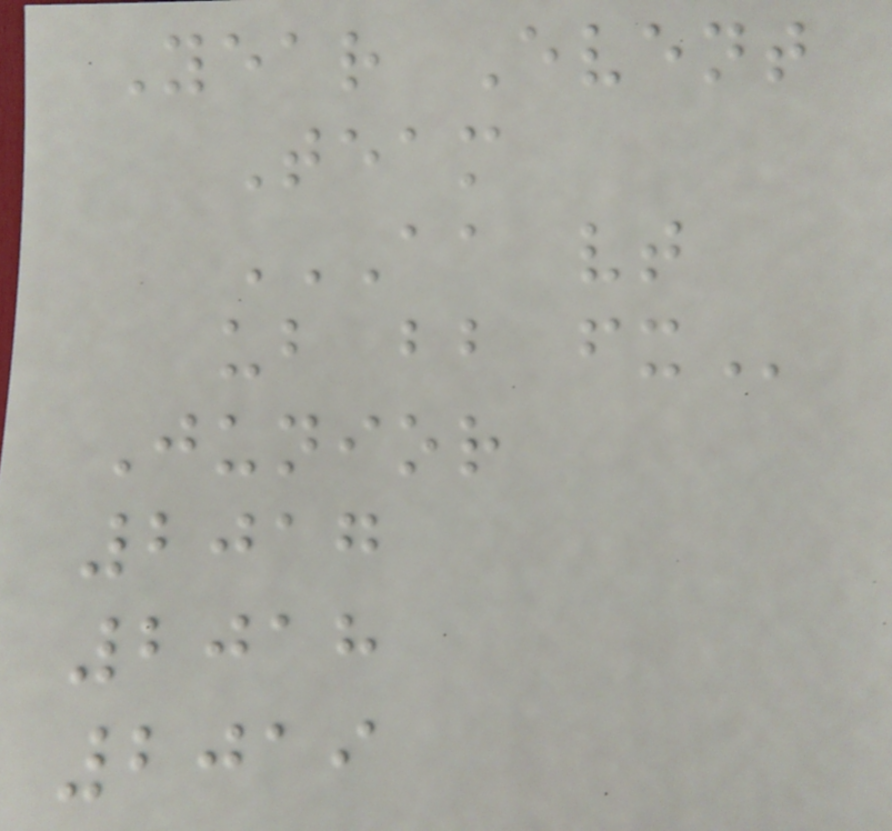Year Event
Team
AA VT
UB BB FX
Junior
2017
2018
2019
